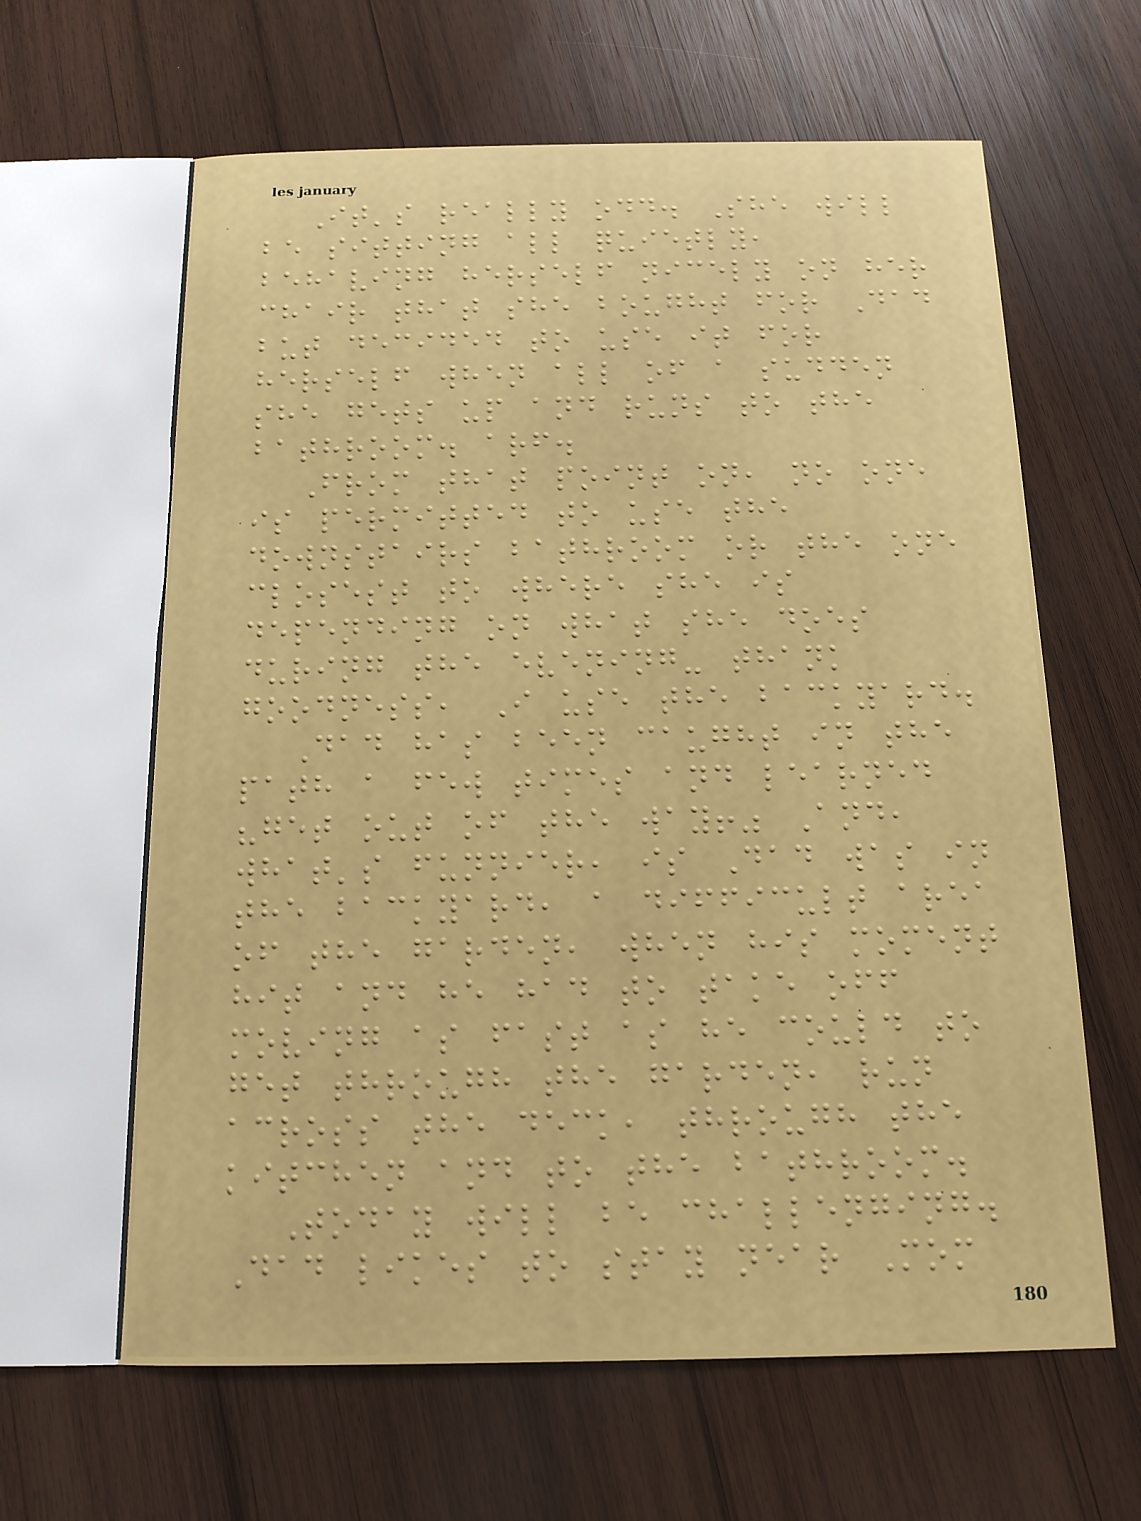It's really odd. She will
be sitting all quietly,
behaving herself nicely on her
chair that she bought for Dad
but decided to use it for
herself when all of a sudden
she gets up and runs to the
bathroom. arf.
From that point on, no one
is permitted to use the
downstairs bathroom or the one
closest to where she is
depending on what she does
during the evening- thank
goodness, I use the backyard.
Dad has been caught in the
path a few times and learned
"get out of the way!" And,
what's funnier, is Dad was in
the backyard, a difficult area
of the garden, when his moment
hit and he had to take off
moving as fast as he could to
get through the garden, run
across the deck, through the
kitchen and to the bathroom.
Today will be challenging.
Dad likes to stay near Mom
